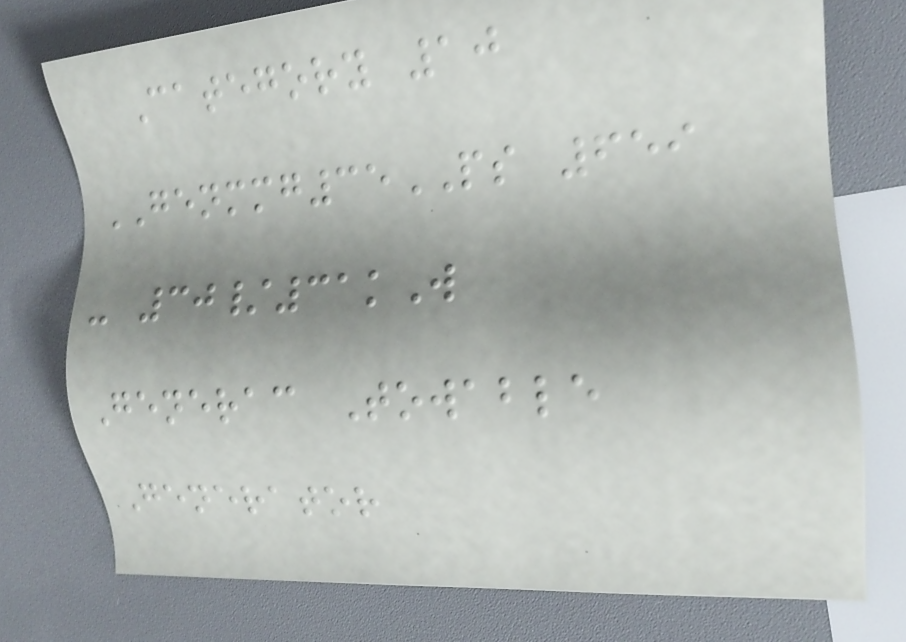Category 10
GENMMG35PS 659
- 30/31kW
Generac Towable
Generator
